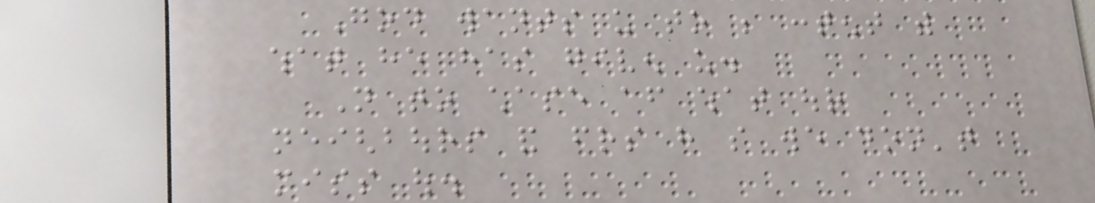God wants us to be content with
what he has given us.
Not to chase after what our
neighbours and friends have so we don't
miss out.
